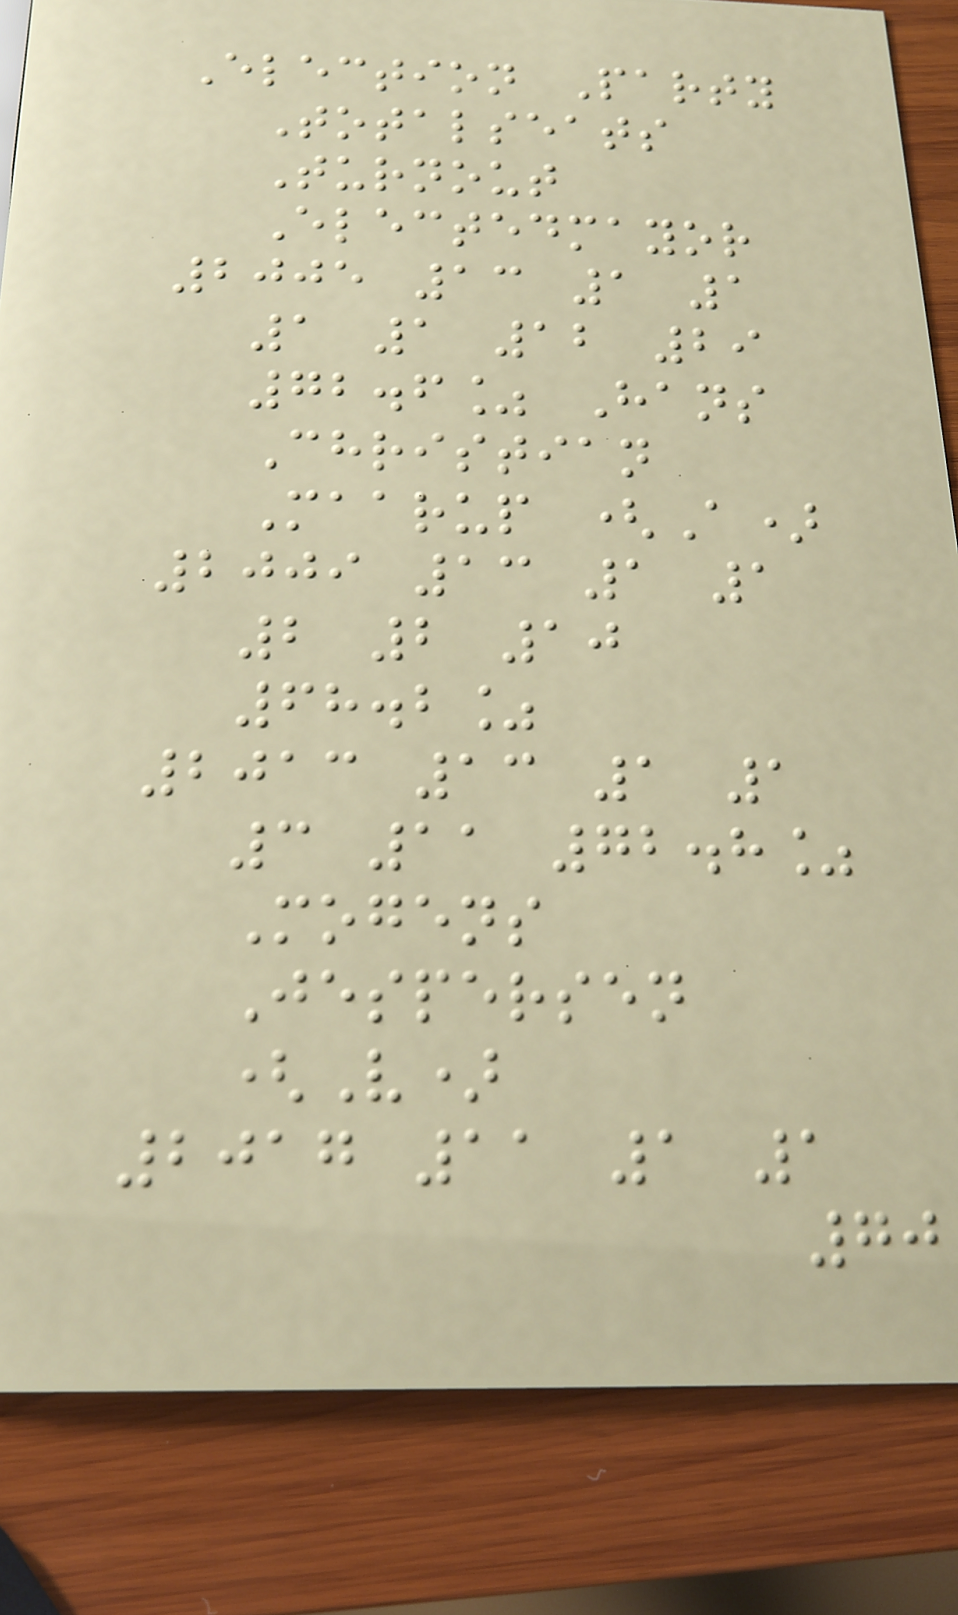Election Party
Totalseats
Turnout
Electedmayor
2005 13 1 1
1 1 12 29
72.6% Hans
Christian
Maarup (A)
2009 13 1 1
2 2 10
68.2%
2013 13 1 1
3 11 72.8%
Mogens
Jespersen
(V)
2017 11 1 1
70
